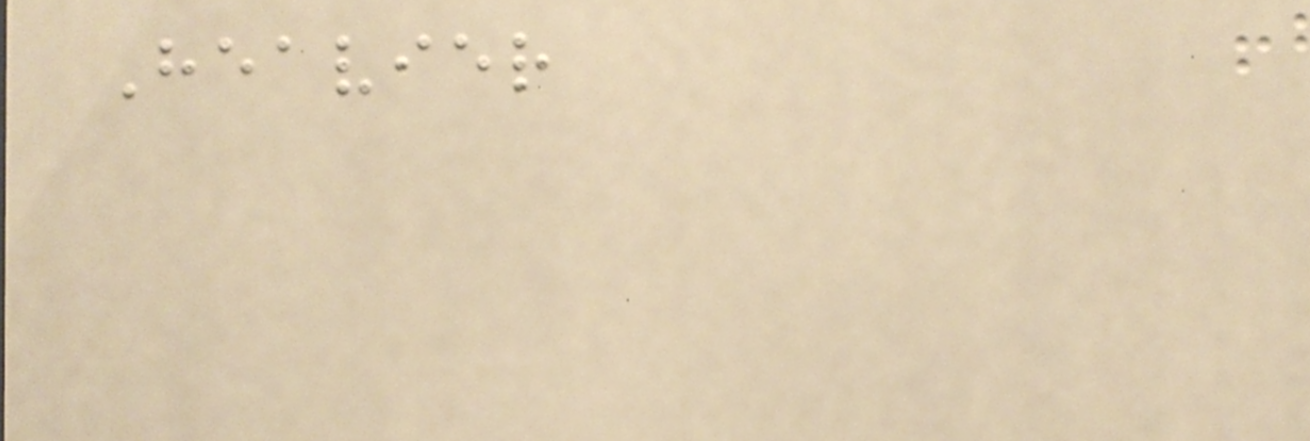Heavier
